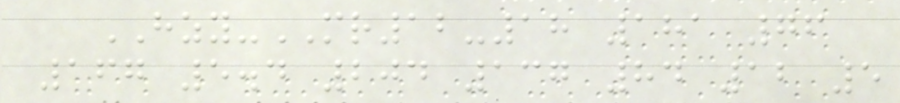HZY-MR12-18 181 76
167 5.4 204 137 84 12 5
